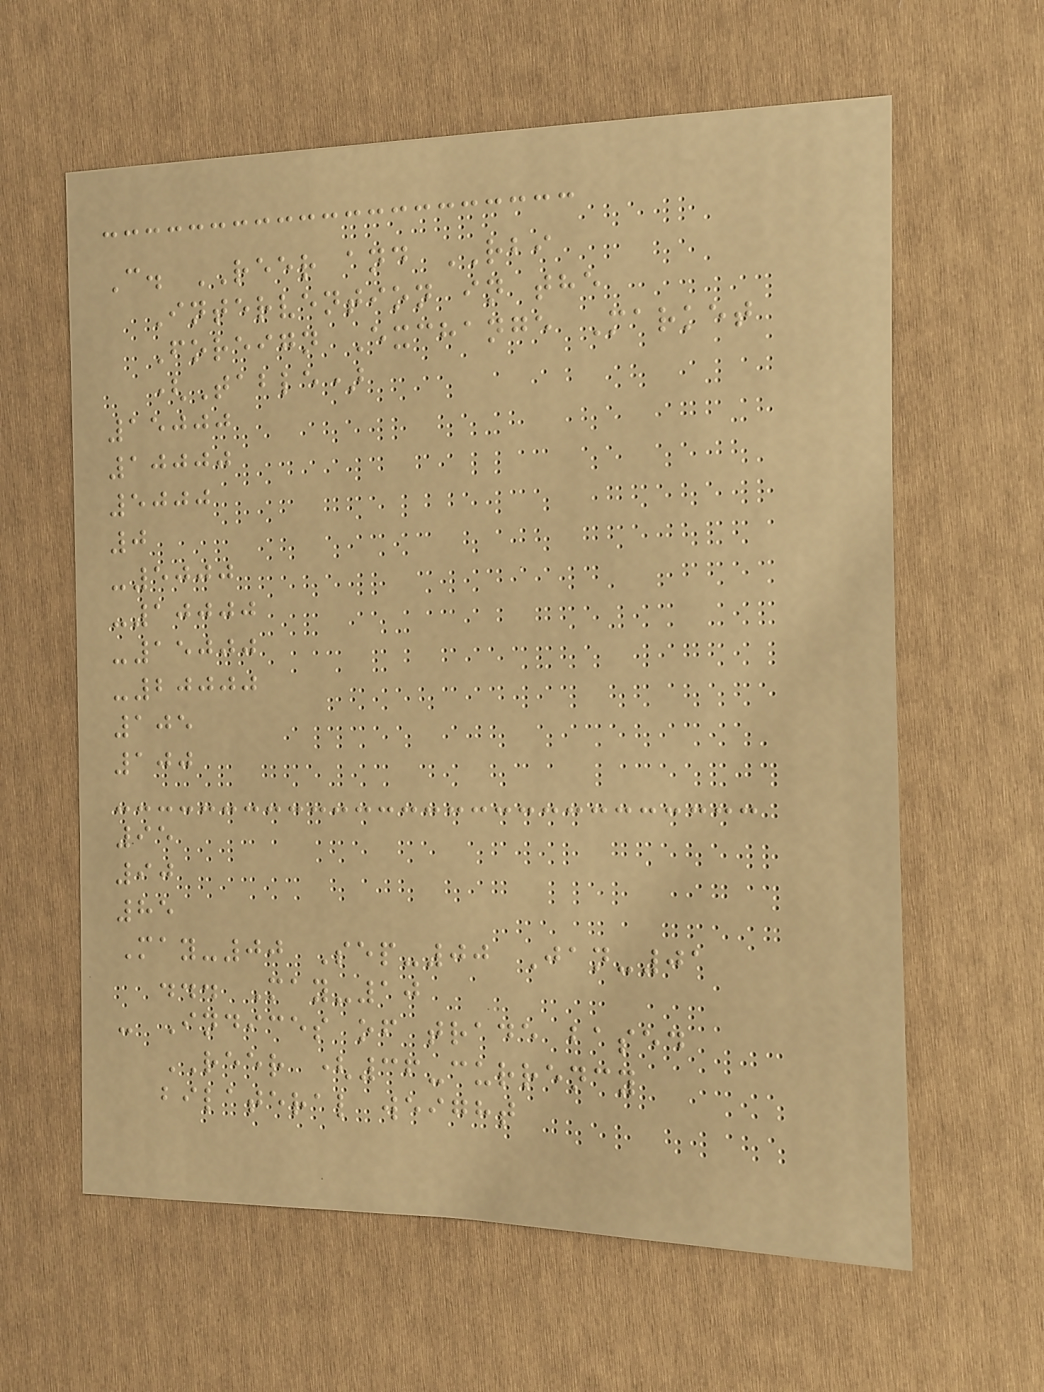C. REER and RBI
Intervention in the
Foreign Exchange Market
(Table)
15000
10000
5000
0
-5000
-10000
-15000
-20000
105
100
95
90
85
May-00 Sep-00 Jan-01
... May-10
- Indices of trade based
REER (36-currency
bilateral weight
